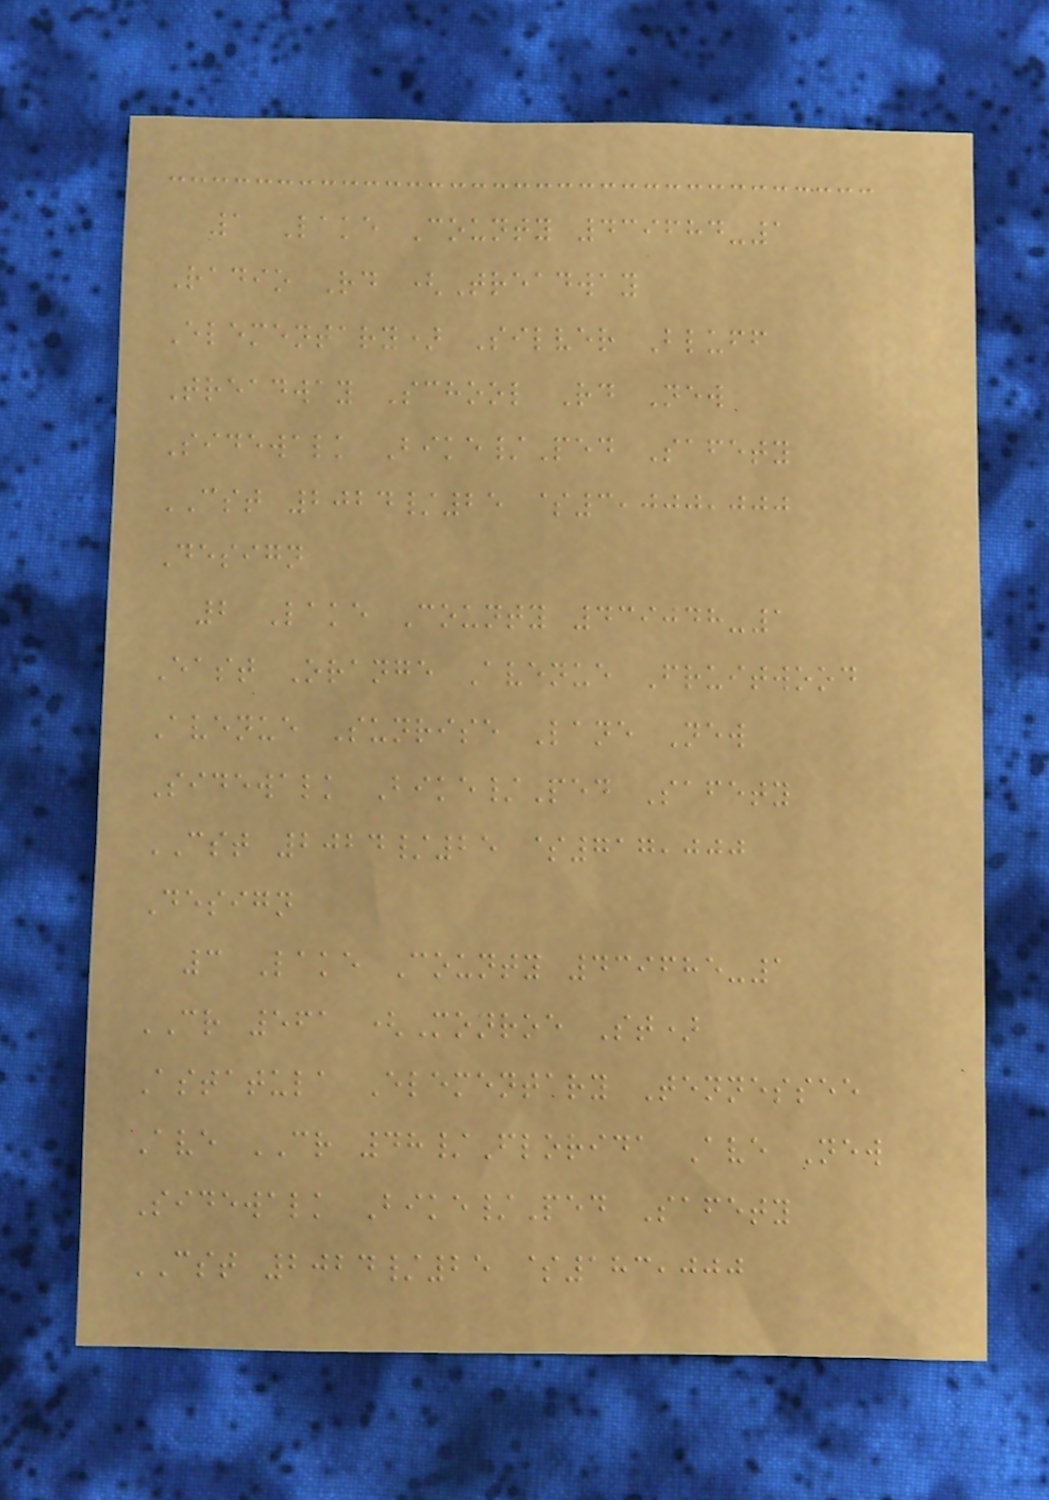1 Lake County 439684-1
Radio Rd (Treadway
Elementary) Silver Bluff
Treadway School Rd New
Sidewalk Bike/Ped Safety
CST 2024/25 $3,000,000
Design
2 Lake County 439048-1
East Orange Avenue Fruitwood
Avenue Sunrise Lane New
Sidewalk Bike/Ped Safety
CST 2024/25 $717,000
Design
3 Lake County 439685-1
CR 561 (Monroe St)
Astatula Elementary Tennessee
Ave CR 48/Florida Ave New
Sidewalk Bike/Ped Safety
CST 2024/25 $183,000
